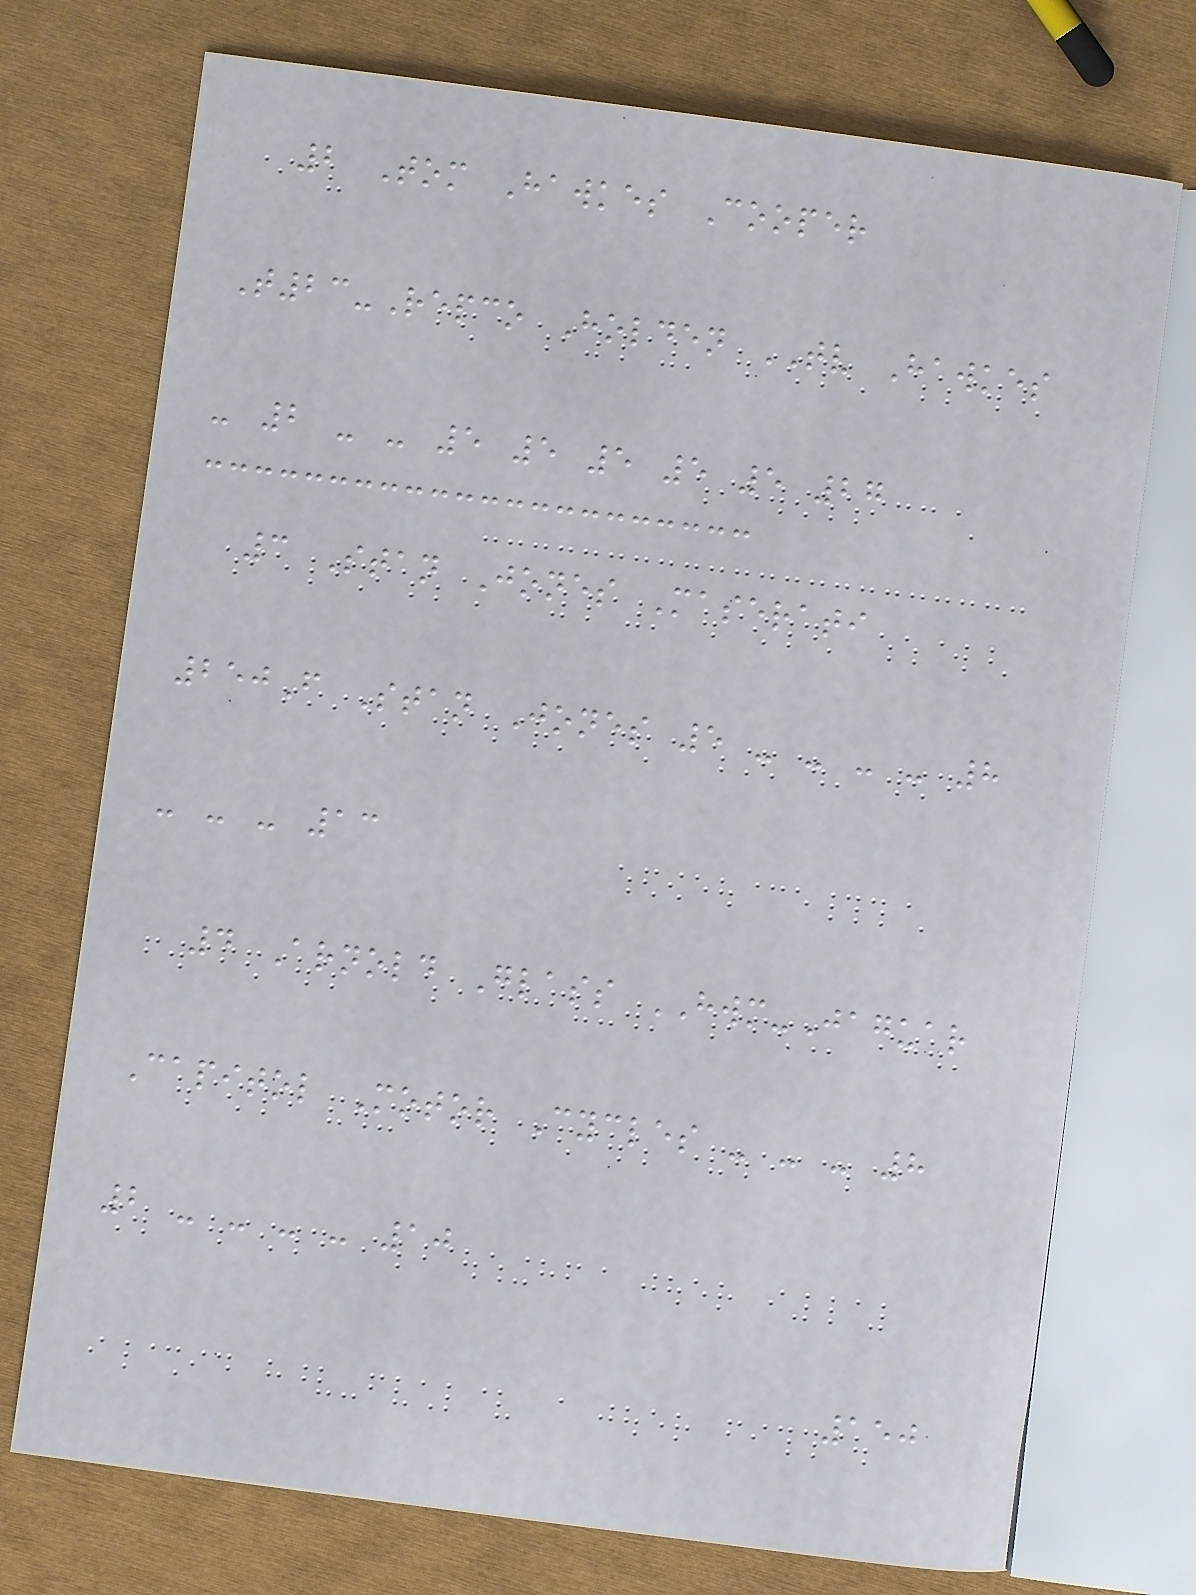2 Tom Hawkes Cooper
T23-Repco Holden TV Hawkes
- 2 - - 5 5 5 5 5 27
3 Stan Jones Maserati
250F Stan Jones 5 - - - - 8
- - - 13
4 Arnold Glass HWM-Jaguar
Capitol Motor Cycles - - - 8
2 - - - - 10
150
